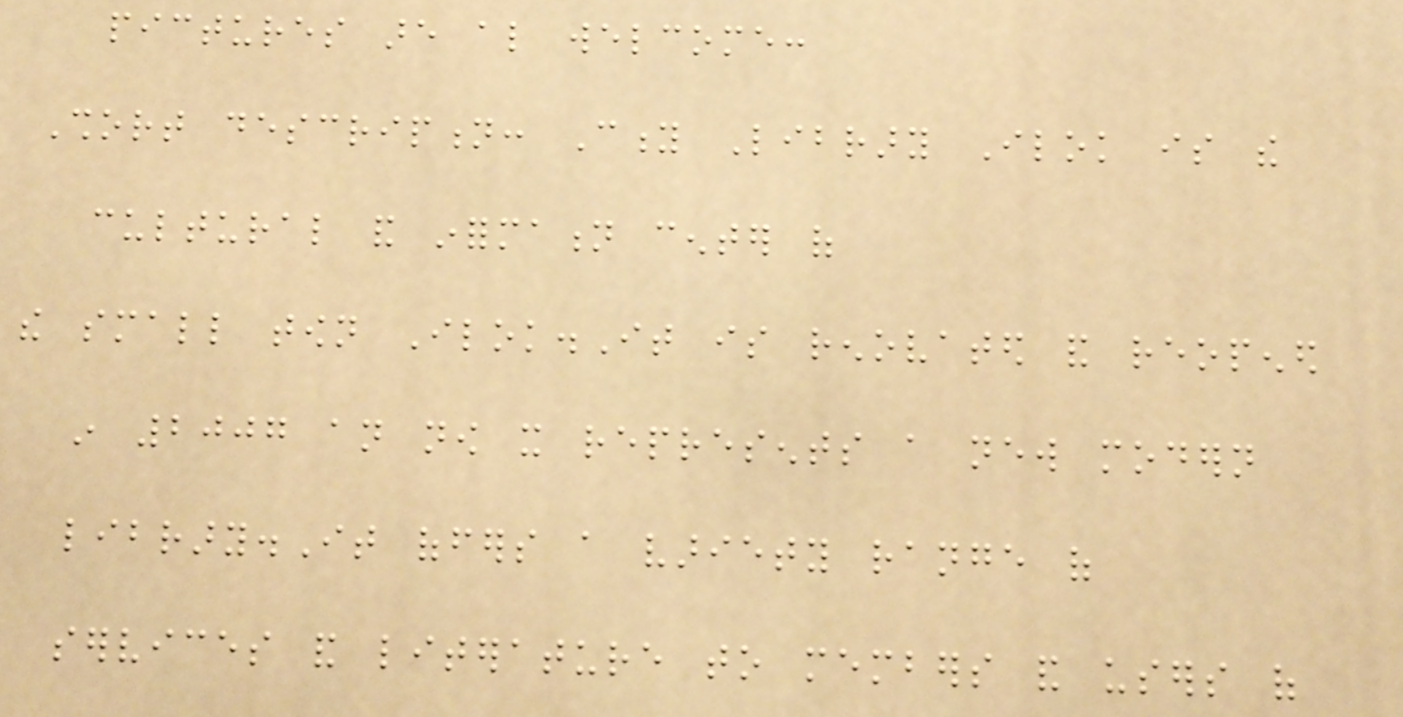pictures are also welcome:
Short description: City Library Ilok is the
cultural and information center of
the small town Ilok.It is renovated and reopened
in 2007 an now it represents a new modern
library.It offers a variety range of
services and literature to members and users of
